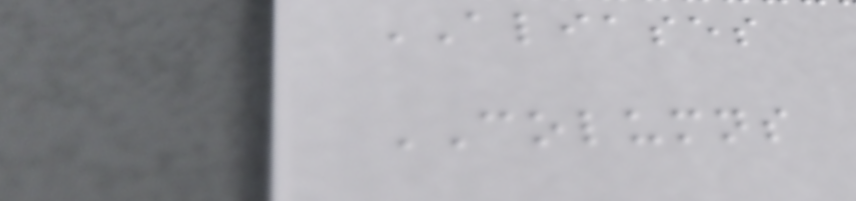ALIASES
COLUMNS
